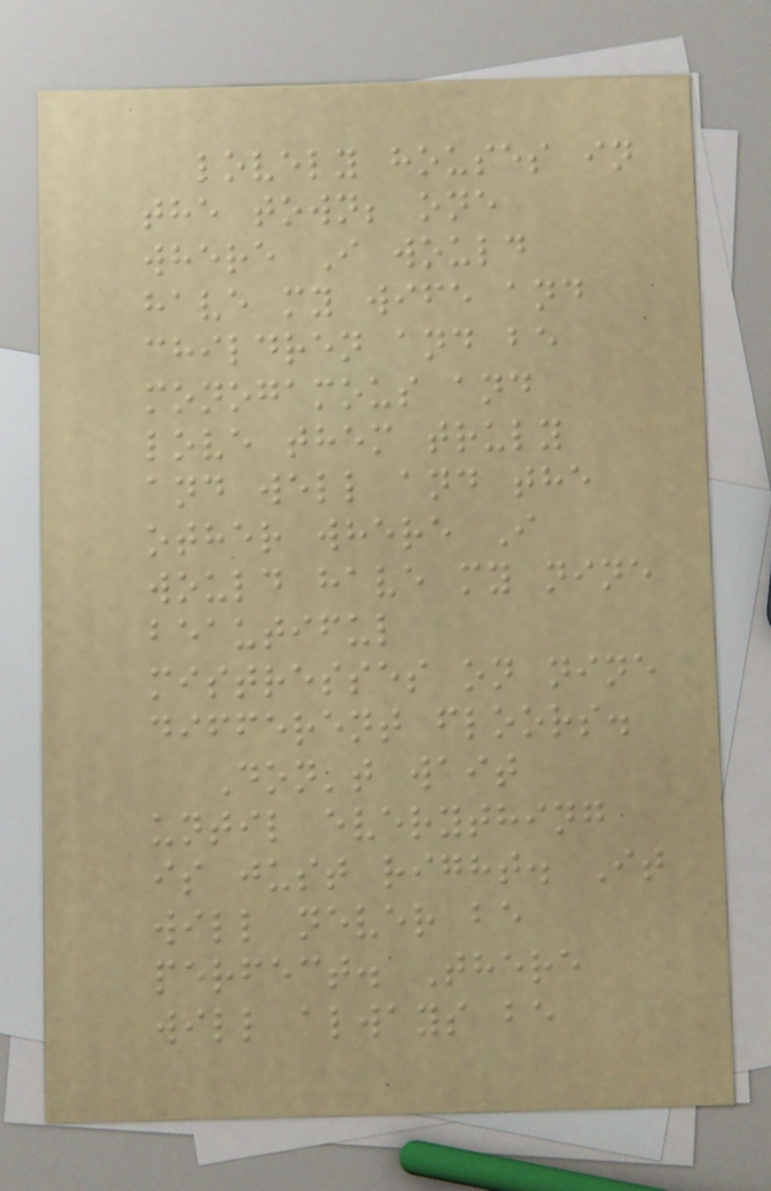lovely houses in
the town; one
where I would
have my wife and
children and be
monogamous and
love them truly
and well and the
other where I
would have my nine
beautiful
mistresses on nine
different floors.
Don't wait
until everything
is just right. It
will never be
perfect. There
will always be
